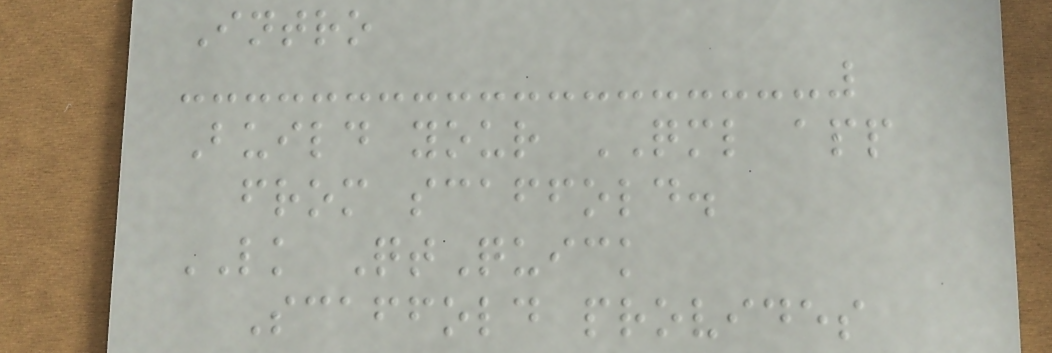Intro
Build your QML app
from scaffold.
LK QtQuick
Scaffold provides
